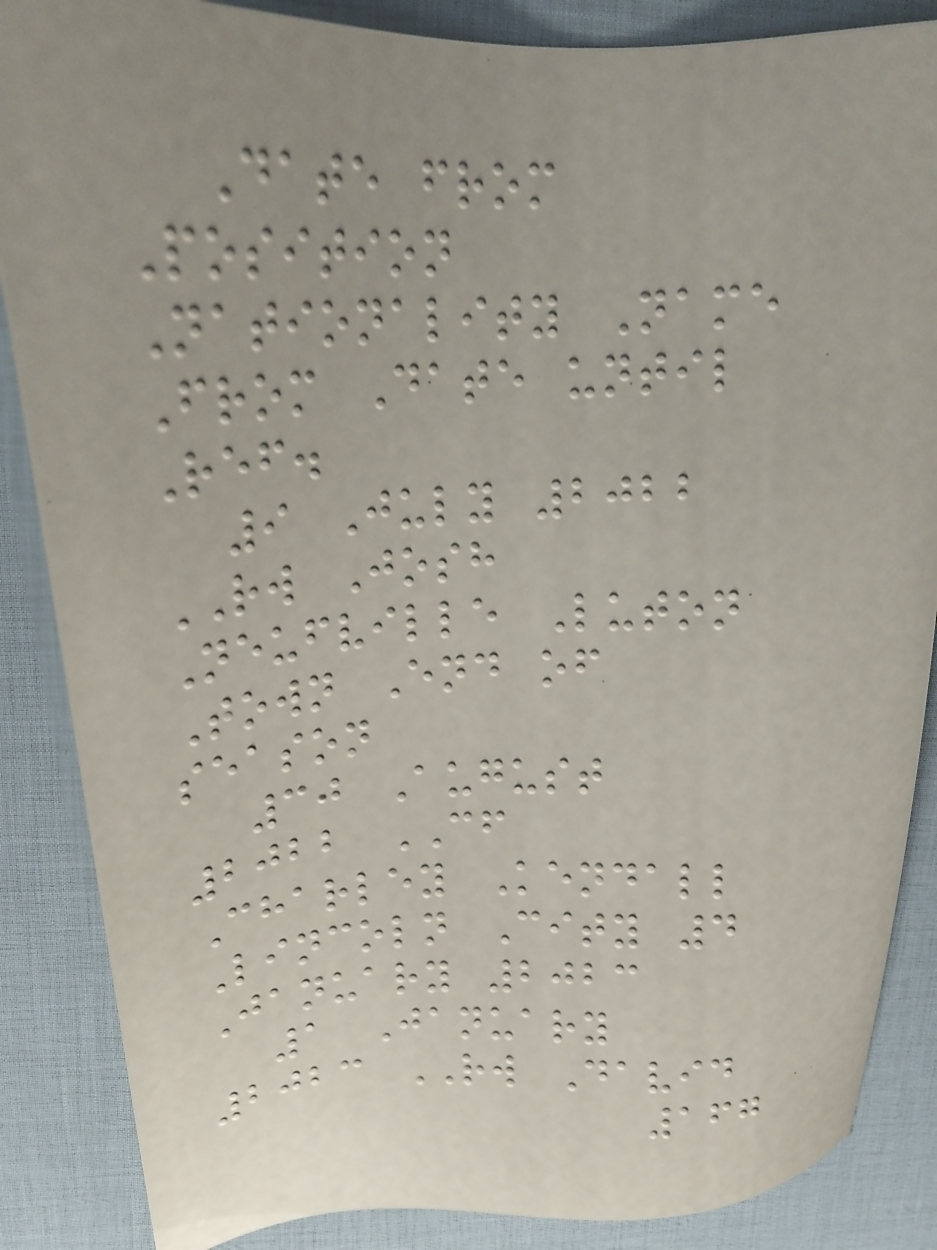Date from
Position
Nationality Name
From Date until
Ref.
9 July 2022
RW Josh
Neufville Luton
Town End of
season
30 August
2022 CF
Charley Kendall
Lincoln City 4
January 2023
1 January
2023 RW David
167
